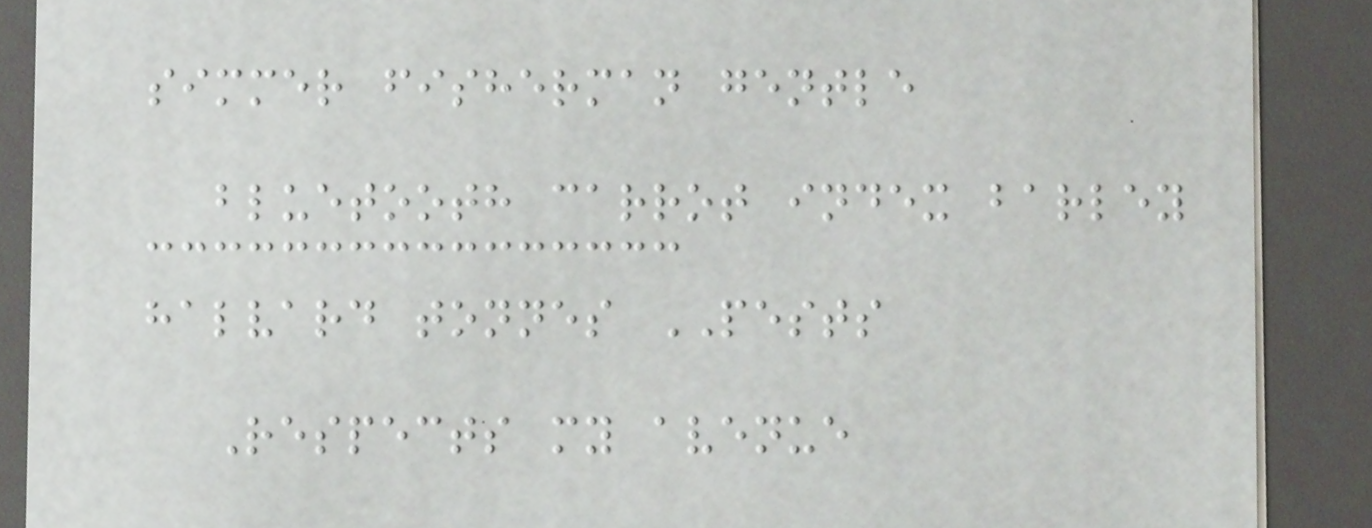simmer fisherman gentle
bluetooth carrot index barley
halvard tonnes PESTS
Respects my avenue
